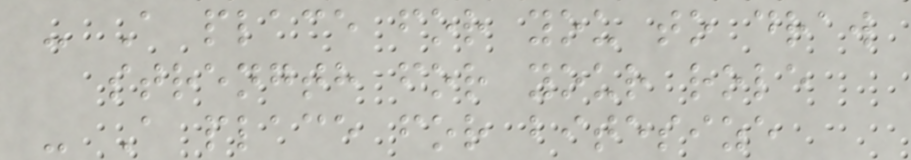- A place for you to draw
strength for your role
- A place for bitesize
